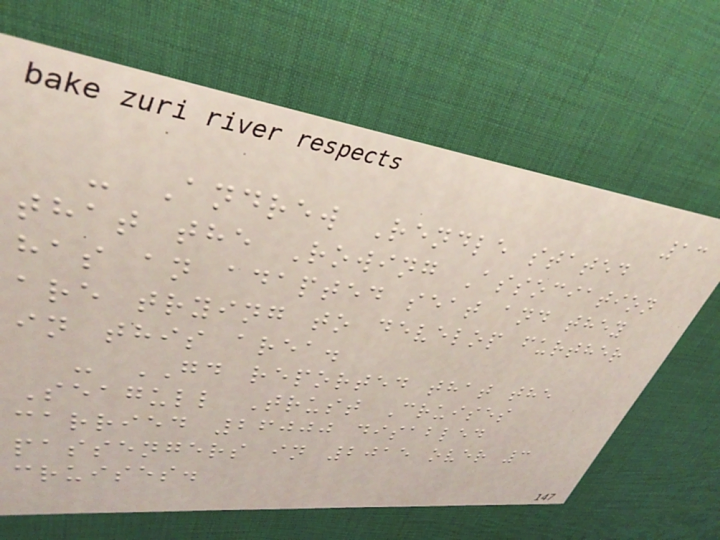13
- Andrew Rendle stated
that the Rowing Association
has an adapted seat and they
are trying to develop further
in this area.
- GD reported that the
Seagull Trust Cruises
carried 26000 disabled
passengers in 2015 over 3
cruises.
